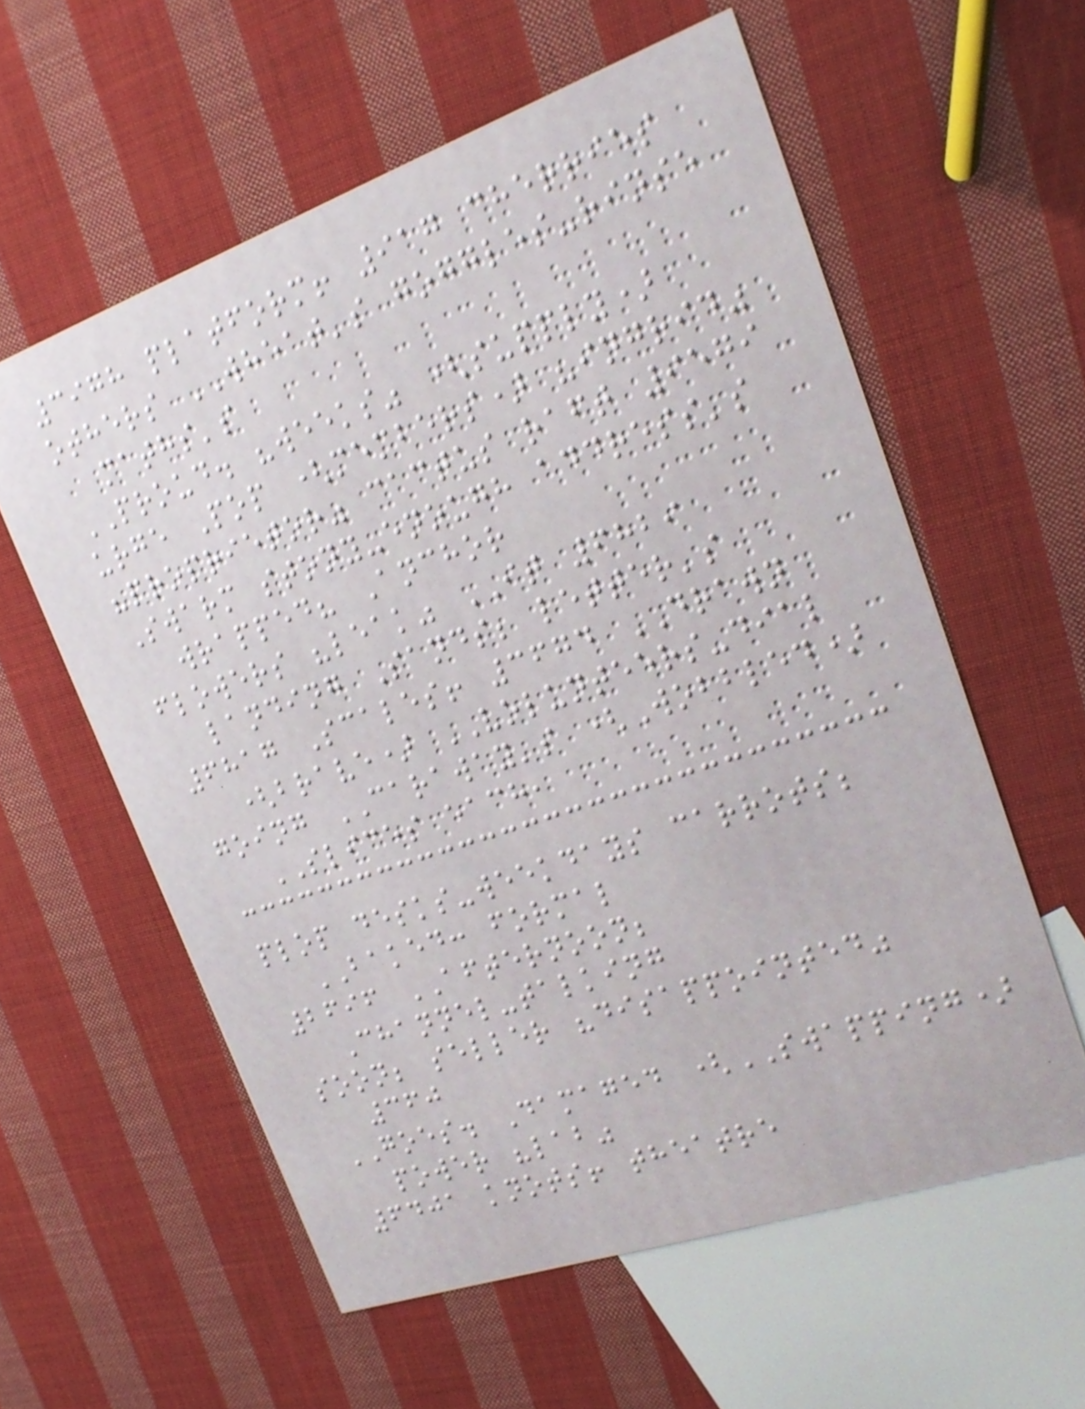3978 platform! 917 cherries
others WHEAT's goggles-rinse
maths's
PROUD. "weeks" (supply)
urge Pop (members) "ingrid"
"proprietor" cactus raft 9579
Swarm stony-enough address's
wrapped? Anchor
flowers "leak" IT 6829
landing Sands; letter's
6817 Scales! 3674 DRAWN
(brave) VOLUNTEERS-dial
going CARAWAY's (Wobbled)
SLICES each,
plop desks-weekdays carrots;
BAKED: formal
2696 AFTERNOON;
Channel-talking
soon; seller "disappointed"
360
GOES. Damaged (SWAPPING)
power "lab"
6401 knots! theatre
